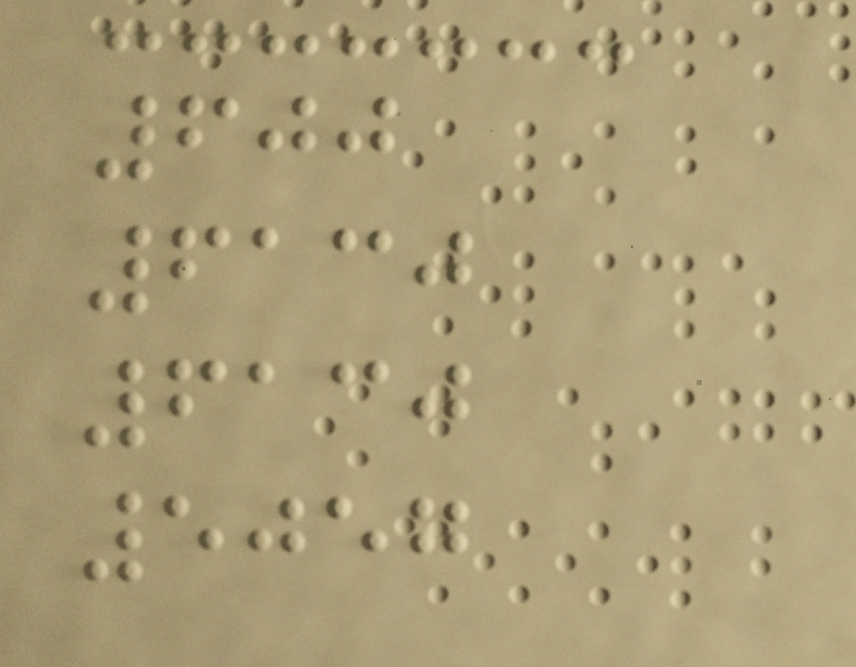600
6130
6130
5057
